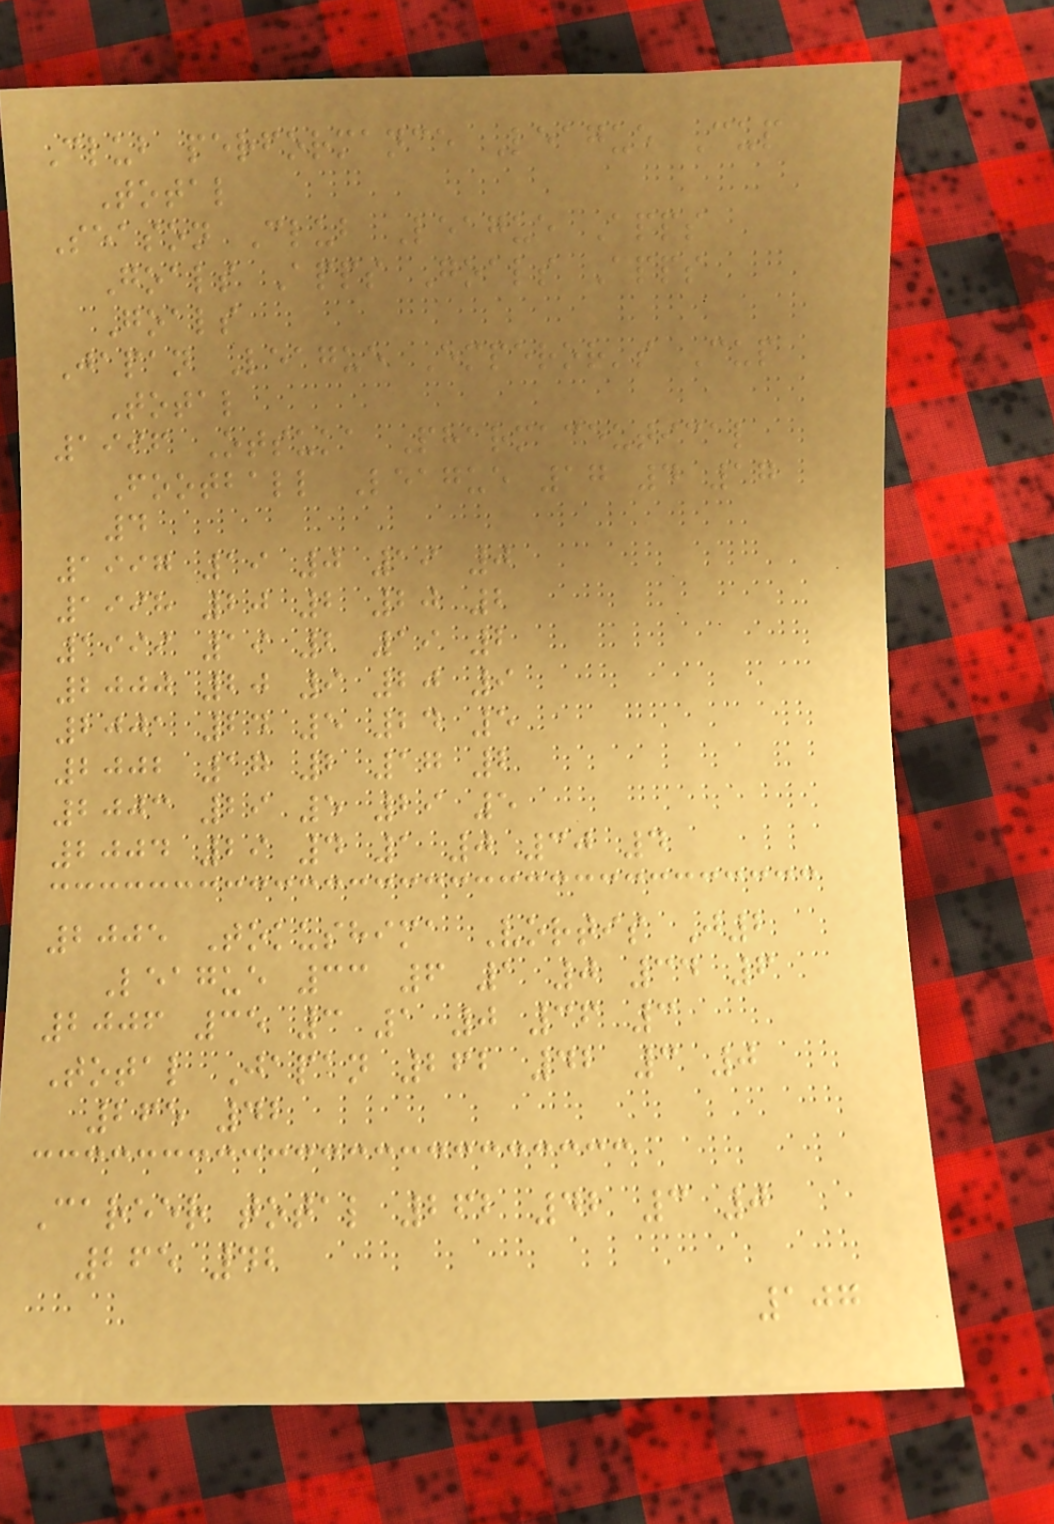Club performance League Cup
Total
Season Club League Apps
Goals Apps Goals Apps
Goals
Japan League Emperor's Cup
Total
1996 Otsuka Pharmaceutical
Football League 17 4 17
4
1997 19 0 19 0
1998 20 2 20 2
1999 19 2 19 2
2000 20 9 20 9
2001 24 5 24 5
2002 17 2 17 2
2003 29 5 29 5
2004 29 4 1 0 30 4
2005 Tokushima Vortis J2
League 33 6 1 0 34 6
2006 35 3 1 0 36 3
Total Japan 262 42 3 0
265 42
Career total 262 42 3 0
265 42
107
